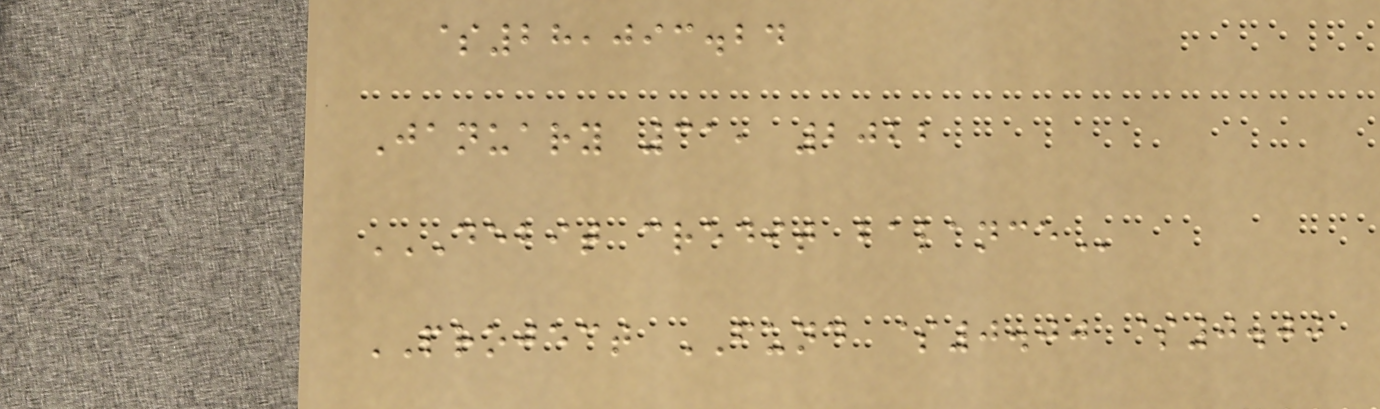$28,093.24
January 31, 2022
DEBIT CREDIT BALANCE
PROJECT FUND $0.00 $0.00
